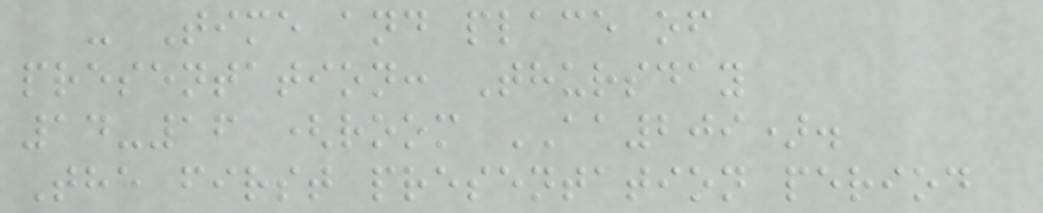- Time and place of
presentation: Thursday
14-16 (room AA209).
The first presentation period
